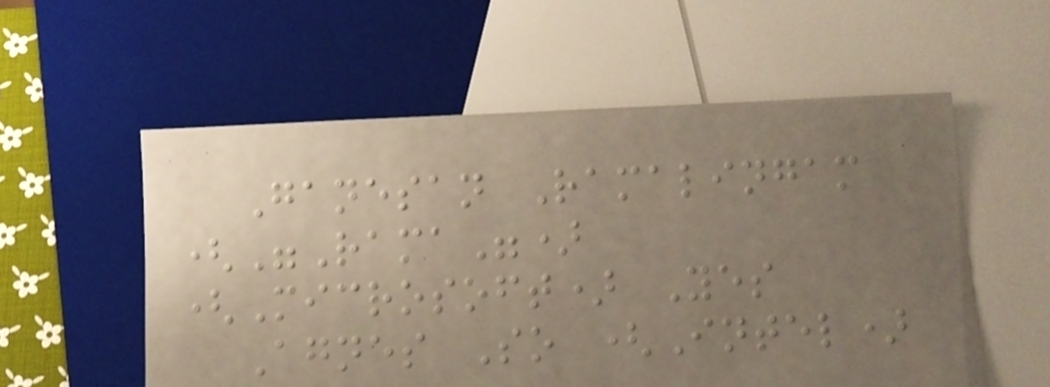Ganesan Ramalingam
("Rama")
(Microsoft) Yes
Agnes So (Intel)
